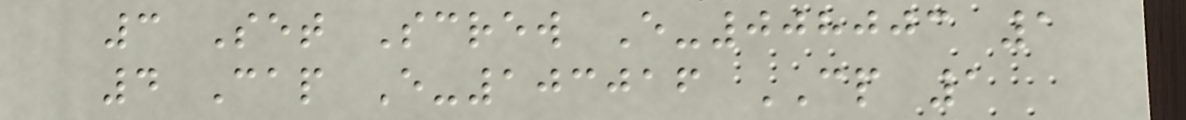3 Set Screw E-008003 1
4 Cap E-103016 CP 1
